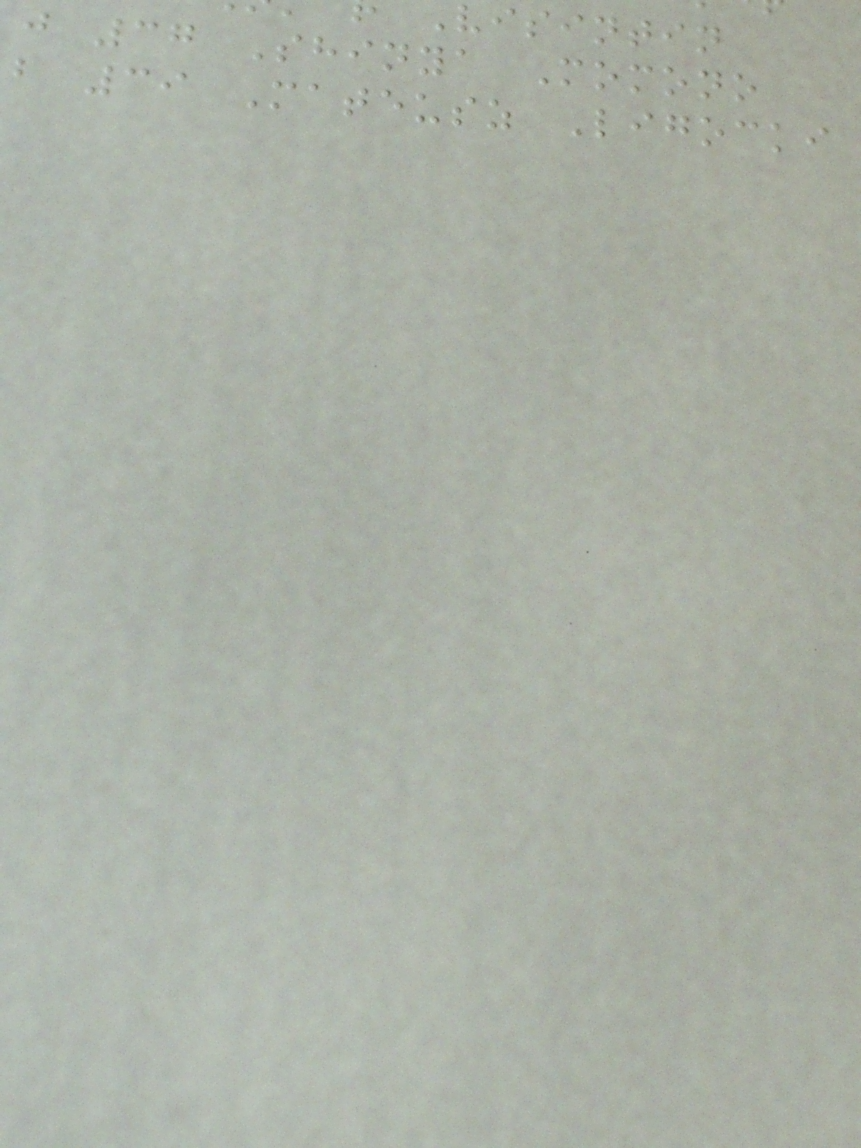visintin
j 37 Shinya Momono
b 39 Mateusz Ligocki
